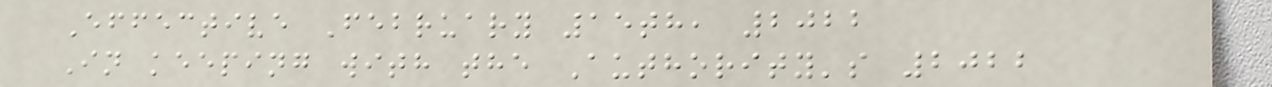Effective February 15th, 2022
In keeping with the Authority's 2022
